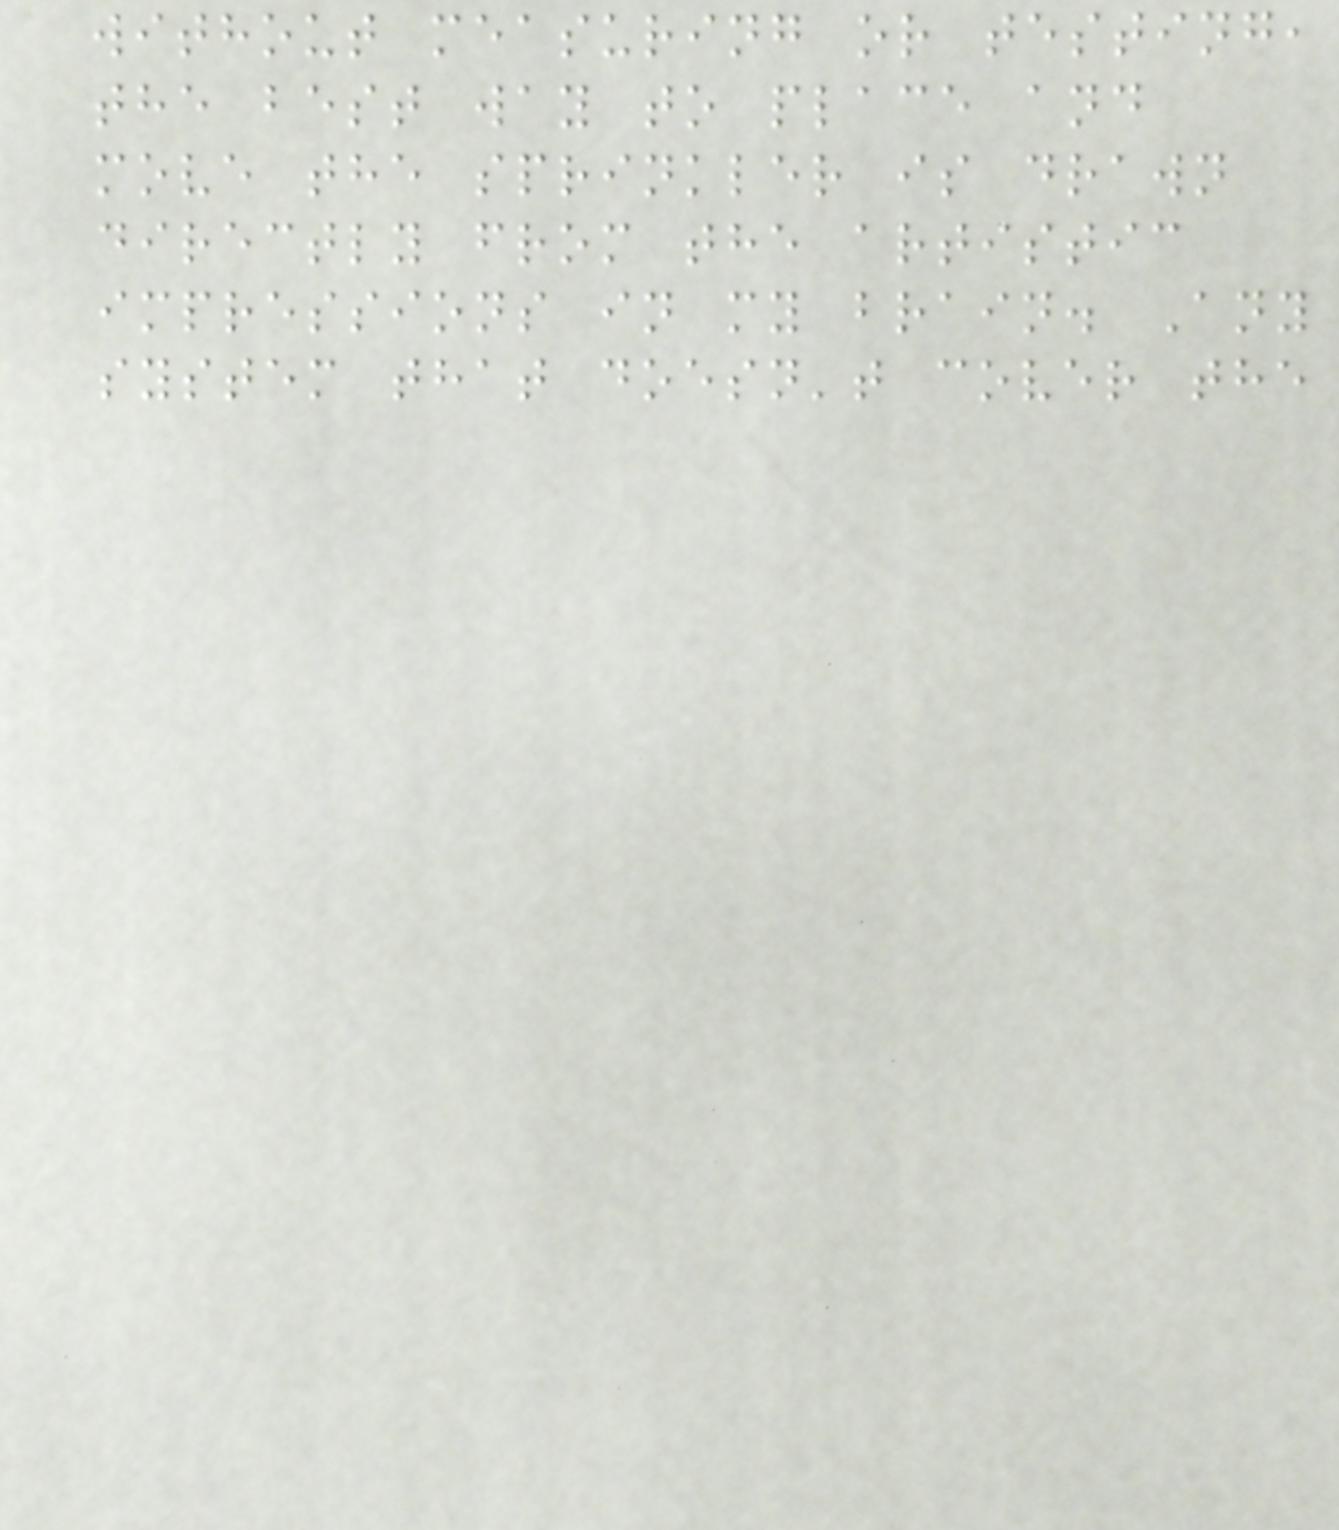without measuring or testing,
the best way to place and
move the sprinkler is drawn
directly from the artistic
impressions in my brain. Any
system that doesn't cover the
